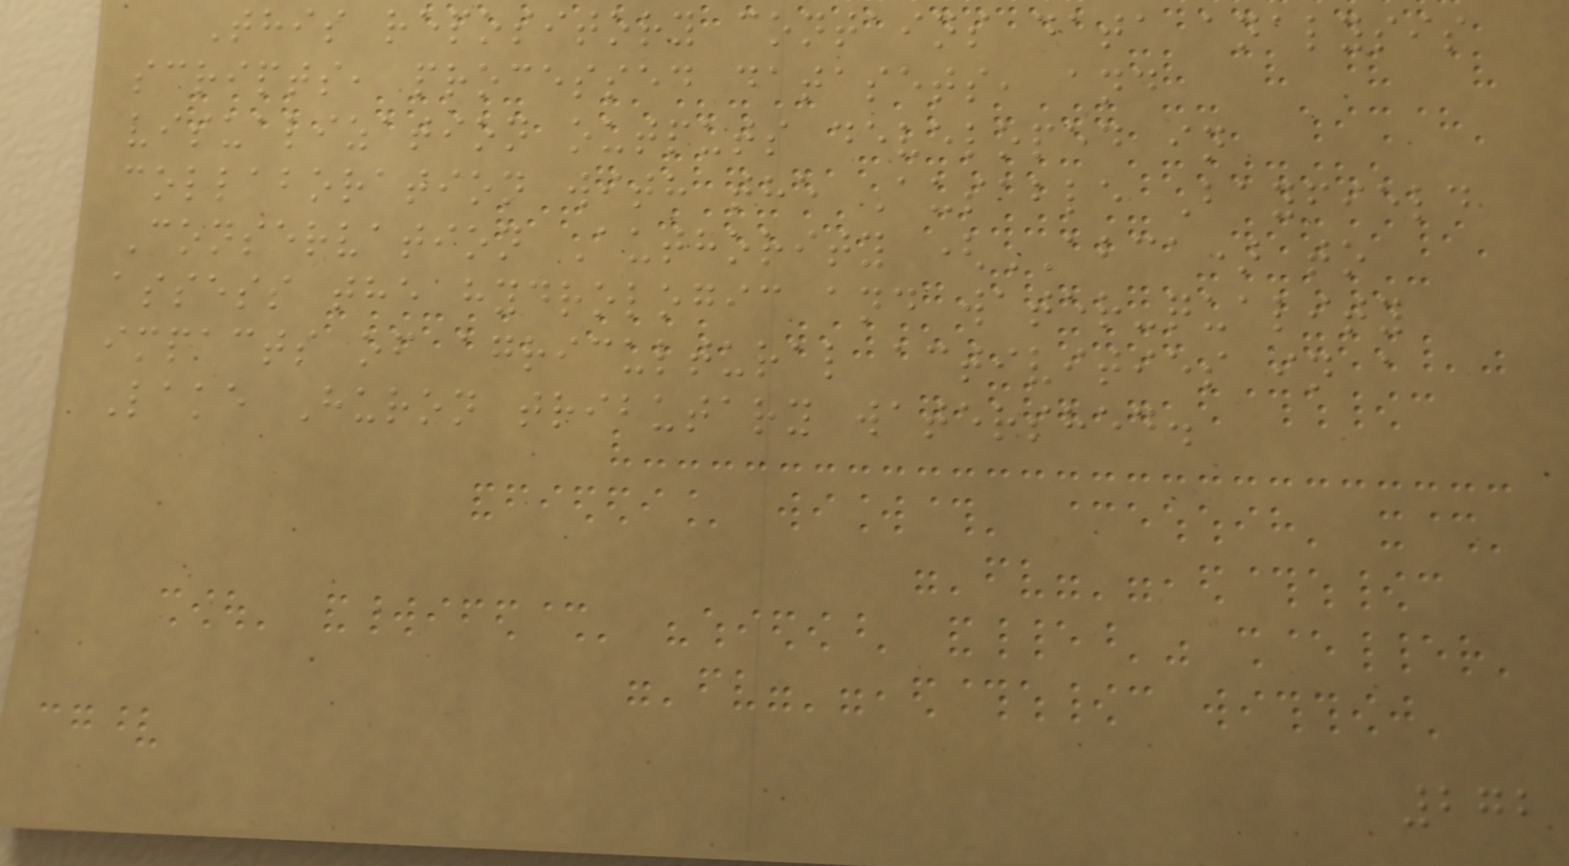This repository contains data analysis
scripts, processed datasets, and
visualization outputs developed in
collaboration with the Ausable Bayfield
Conservation Authority (ABCA) to
assess the hydrologic and water-quality
impacts of agricultural activities in a
Lake Huron tributary watershed.
272
